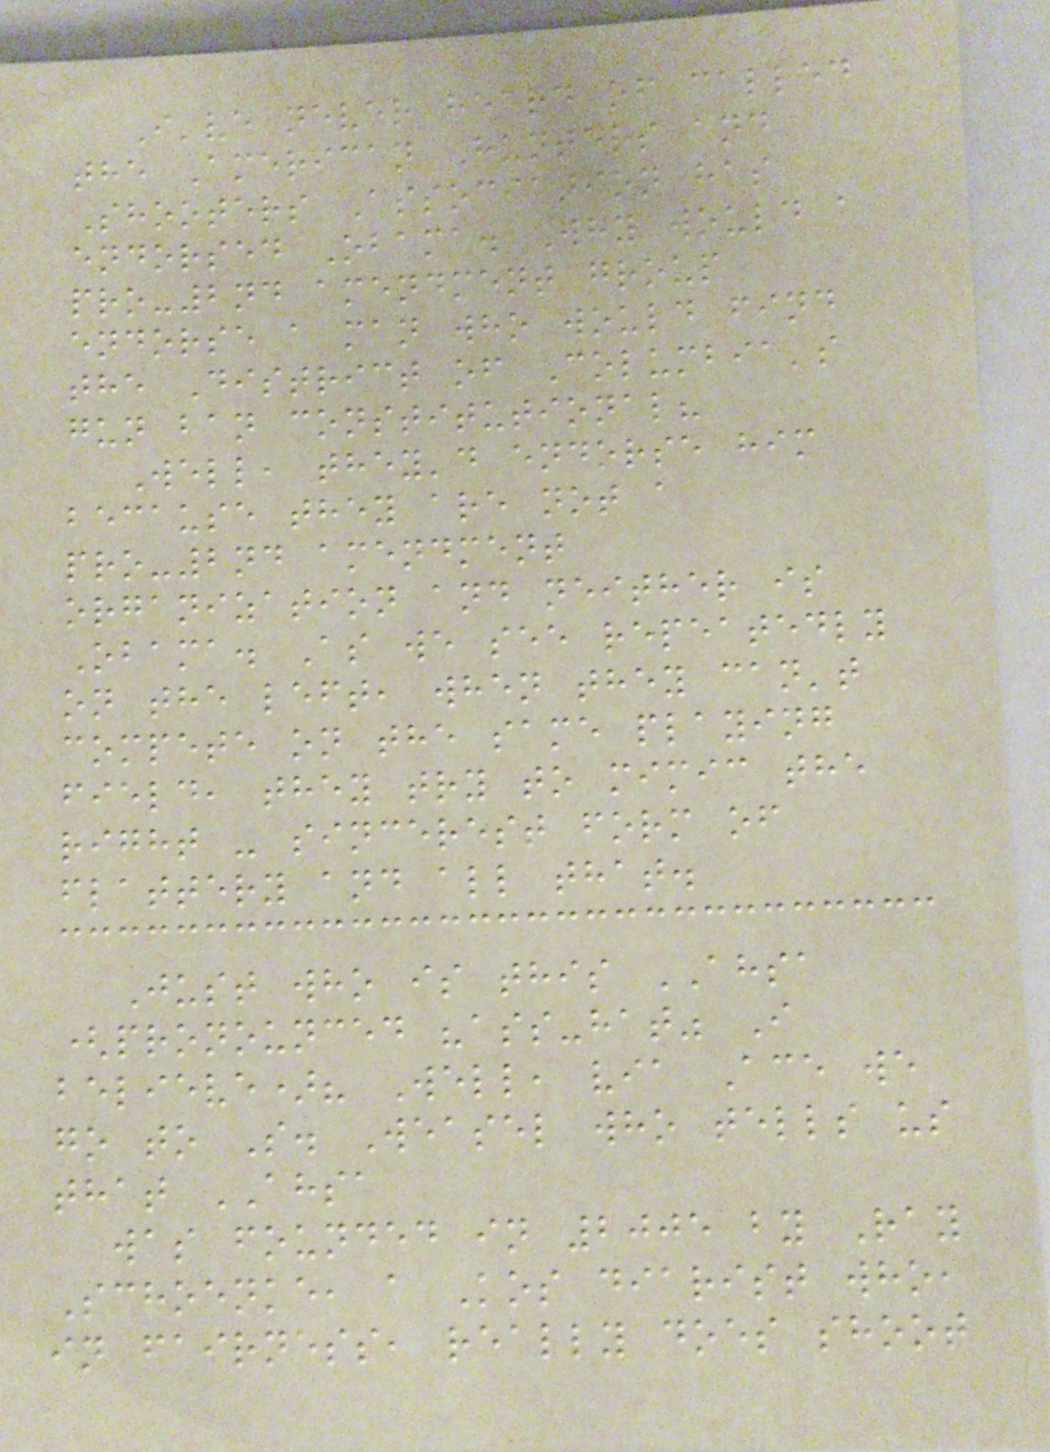I've never heard of called
the American Hunters and
Shooters Association has
endorsed Obama. Why would a
pro-2nd amendment group
endorse a man who would find
the District of Columbia's
gun ban constitutional?
Well, they'd endorse him
because they are not a
pro-2nd amendment
organization and neither is
Obama. As we see repeatedly
on the left, when they can't
compete on the same playing
field, they try to mimic the
right - sincerest form of
flattery and all that.
Just who is this AHSA
(pronounced "ass-hat" I
believe)? Well, via Ace we
go to S. Weasel who tells us
that AHSA
was founded in 2005 by Ray
Schoenke, a Kos diarist who,
in fairness, really does shoot
